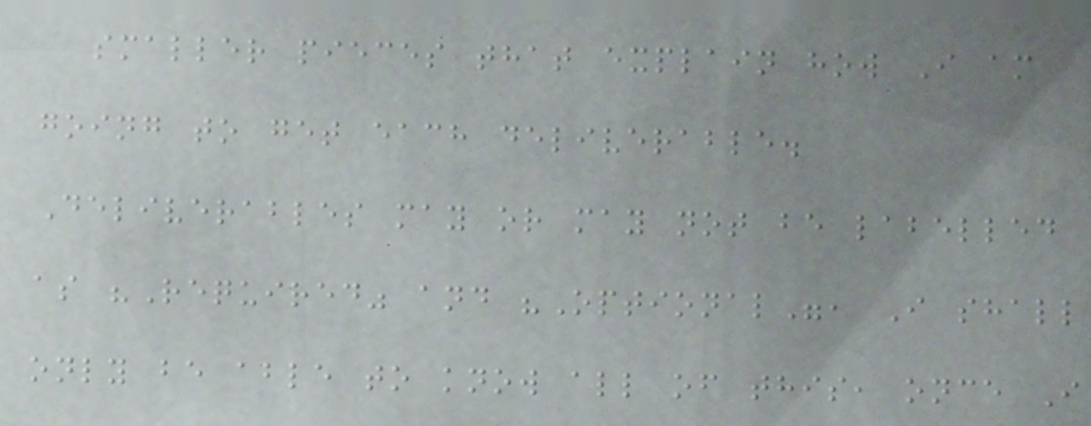smaller pieces that explain how I am
going to get each deliverable.
Deliverables may or may not be labelled
as "Required" and "Optional", I shall
only be able to know all of this, once I
